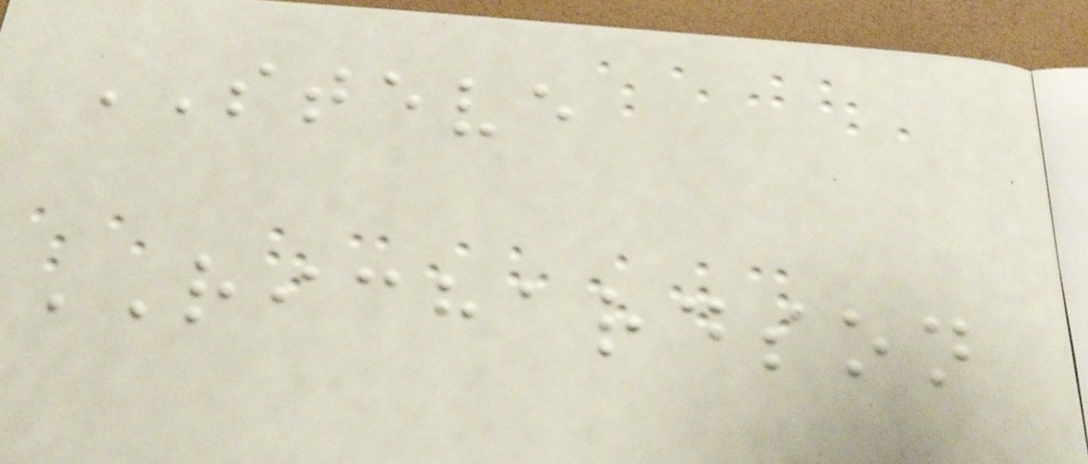STEVE
RICHARDSON
